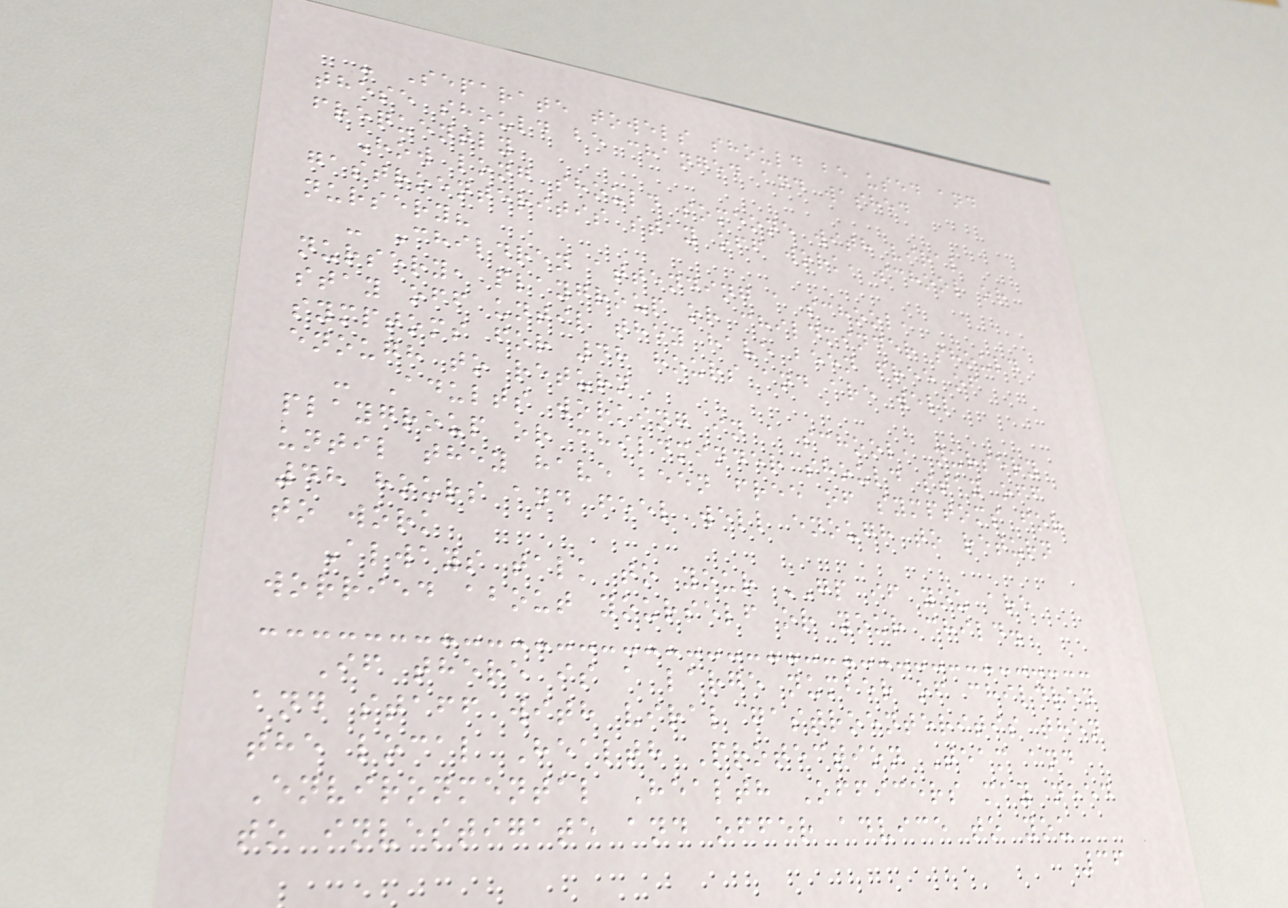- Separate towels should be used and
these should be changed and washed
frequently
How long should someone with viral
gastroenteritis stay off work, school or
nursery?
- Children attending a school,
nursery, playgroup or childminder should
stay off until they have been free of
symptoms for 48 hours and are well
enough to return
- Adults working in a school, nursery
playgroup or childminder should stay off
until they have been free of symptoms for
48 hours and feel well enough to return
to work
Always talk to your GP if you are
worried about yourself or your child.
If there is a large number of children
and staff with viral gastroenteritis then
the local Health Protection Team and
Environmental Health Officers may need
to investigate and offer advice to you
36
